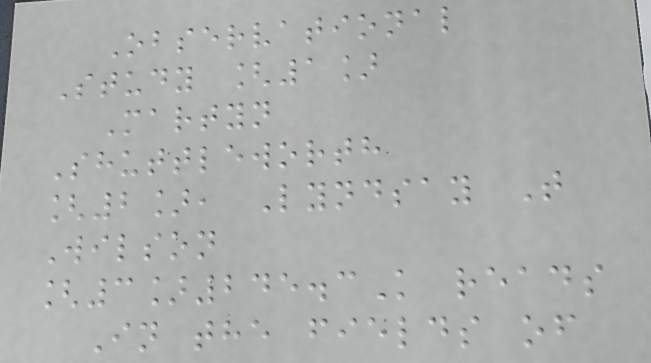Observational
Study [1]
Martyn
Shuttleworth
[2], Lyndsay T
Wilson
[3]245.3K reads
In the fields of
